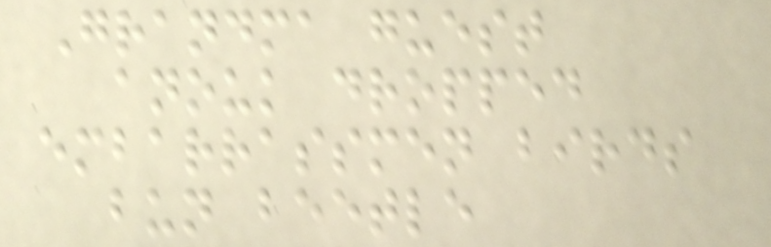Grandma guest
anouk dropped
embarrassmen birds
bun beetle
